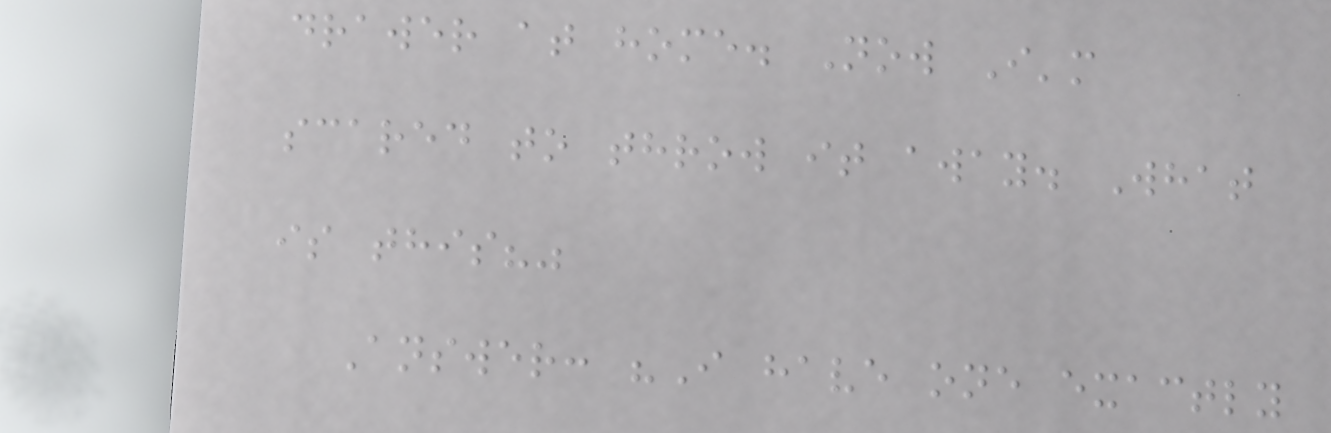drawer at home. Now I'm
scared to throw it away. What
is this?"
Answer: "I have one exactly
